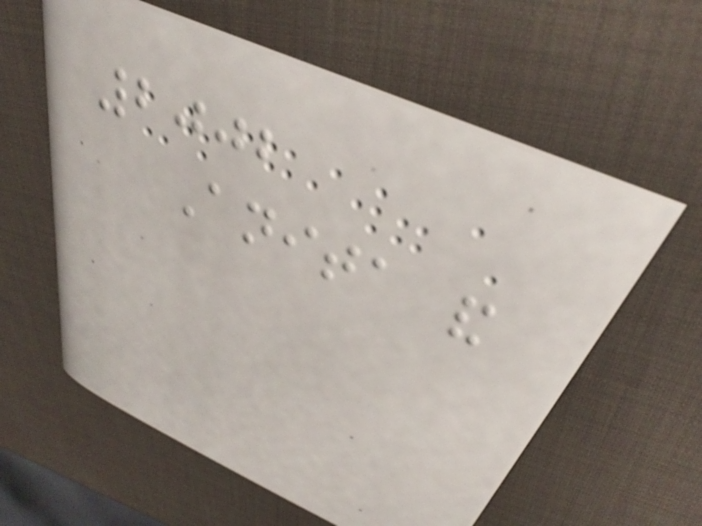2002
Anita and
